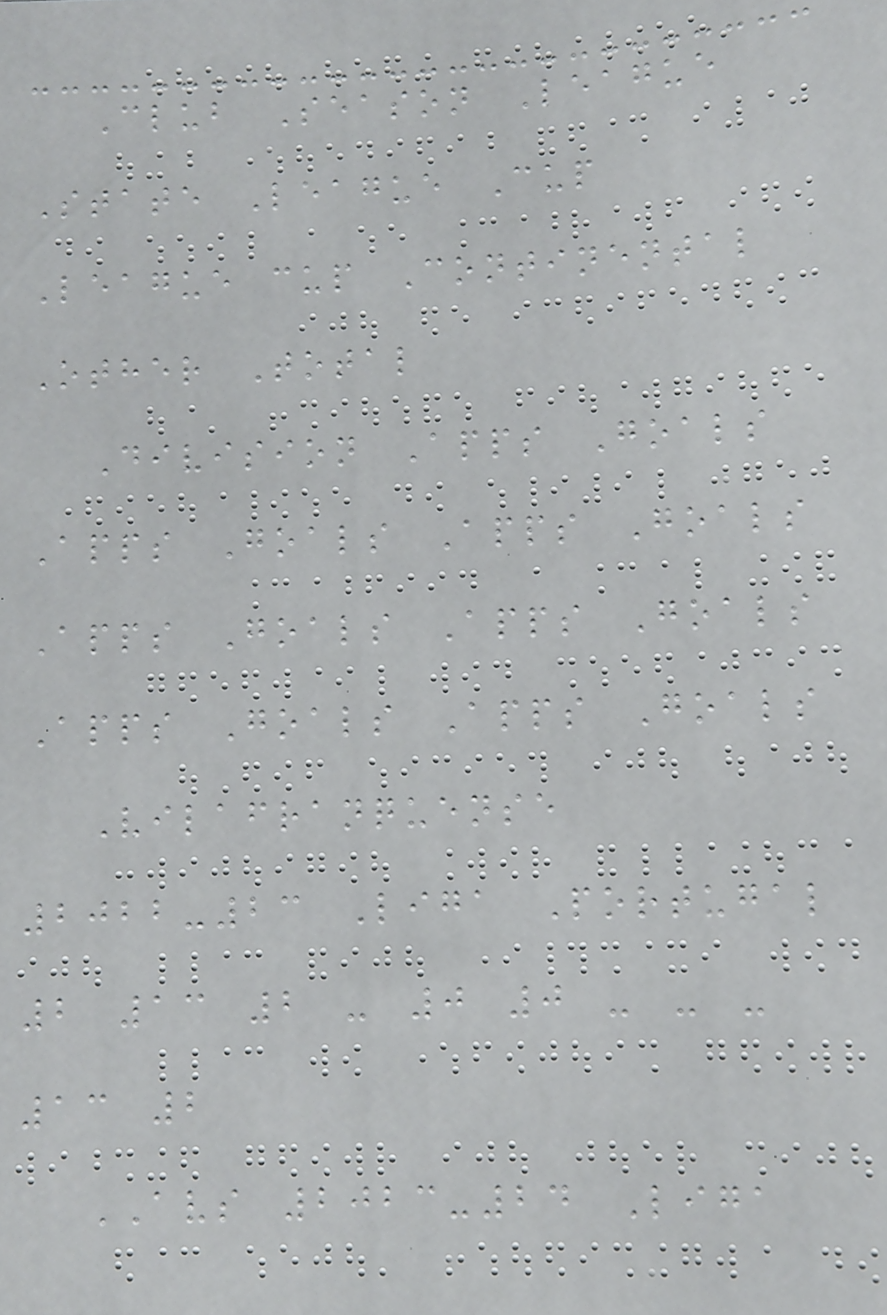Club Season League
State League Cup
League cup Continental
Other Total
Division Apps Goals
Apps Goals Apps Goals
Apps Goals Apps Goals
Apps Goals Apps Goals
Vilafranquense
2022-23 Liga Portugal
2 13 2 - 0 0 - - -
13 2
AVS 2023-24 Liga
